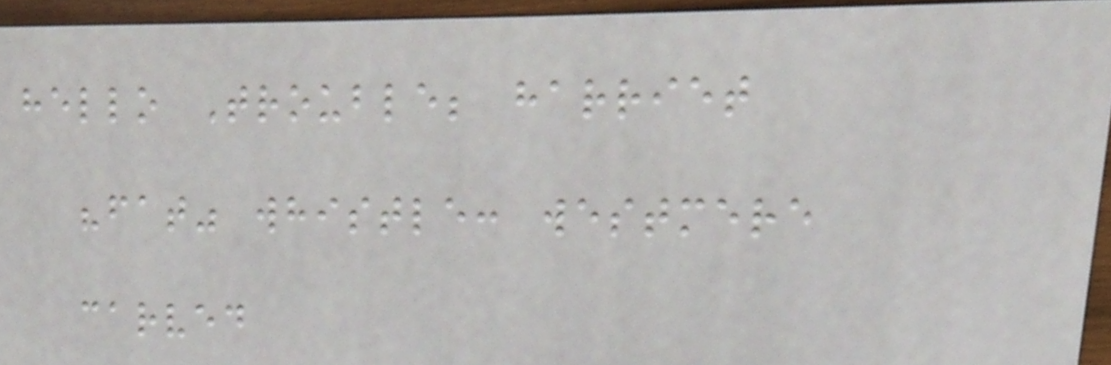hello Trouble; harriet
"fat" whistle: westmere
carved
